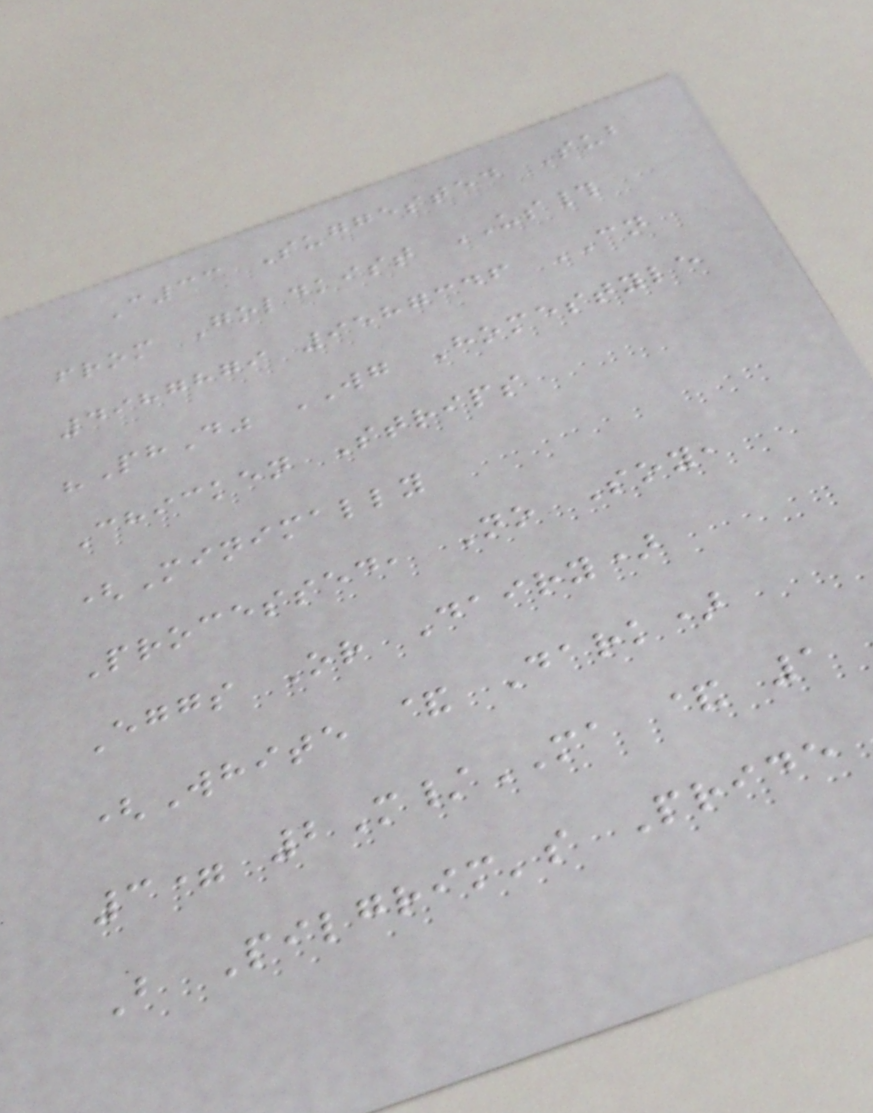C33 Suggested Sub
from Goldkist US#
4987879 9587346 CN
"PhD" WG Homestyle
Chicken Strips
(Minimally
Processed, No Soy,
Eggs Or Dairy)
(White & Dark)
3= 2M/MA & 1
B Pilgrim's Pride
